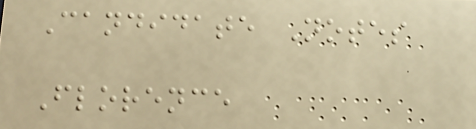Candidate Notes
Florence
